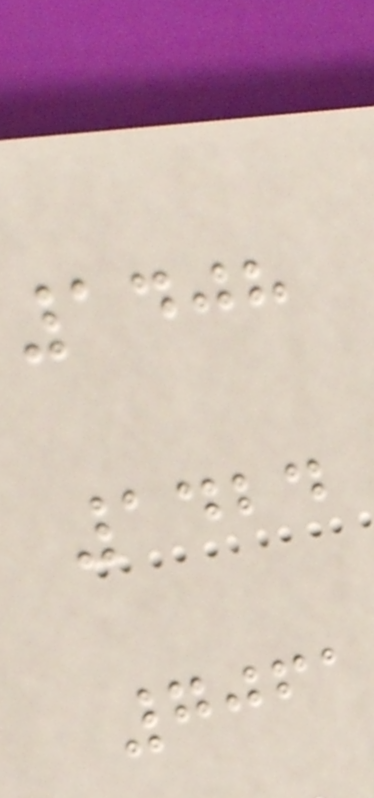1408
1424
7061
